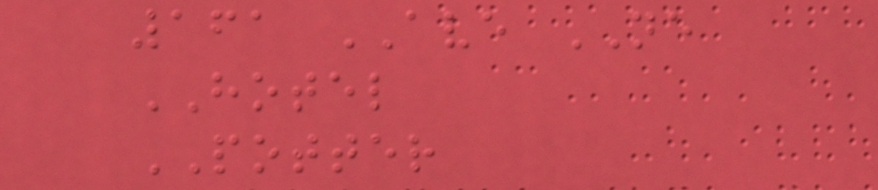161 AVE NE
HOTEL
POTTER
